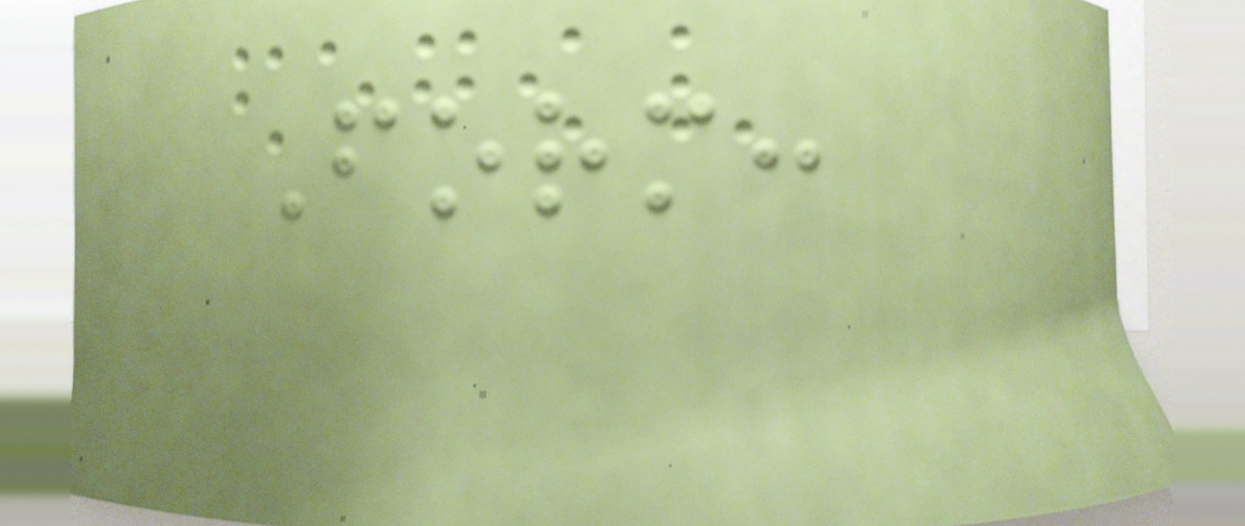Form:
